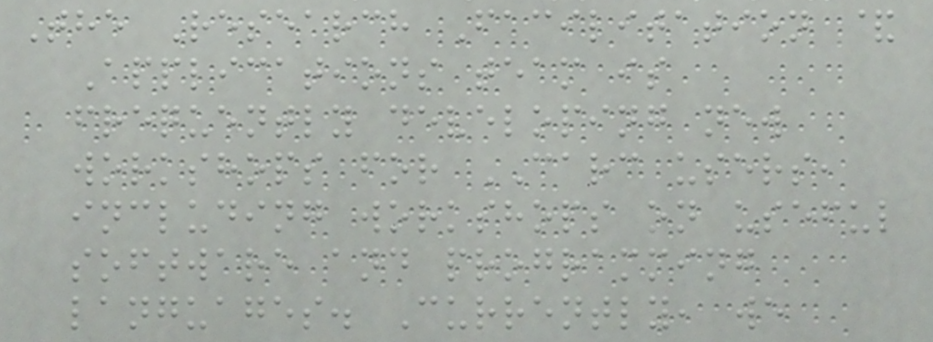The Research Facilitation &
Applications team is
frequently developing new
workshops for CARC users,
including workshops on useful
software and programming
languages. Currently, we
